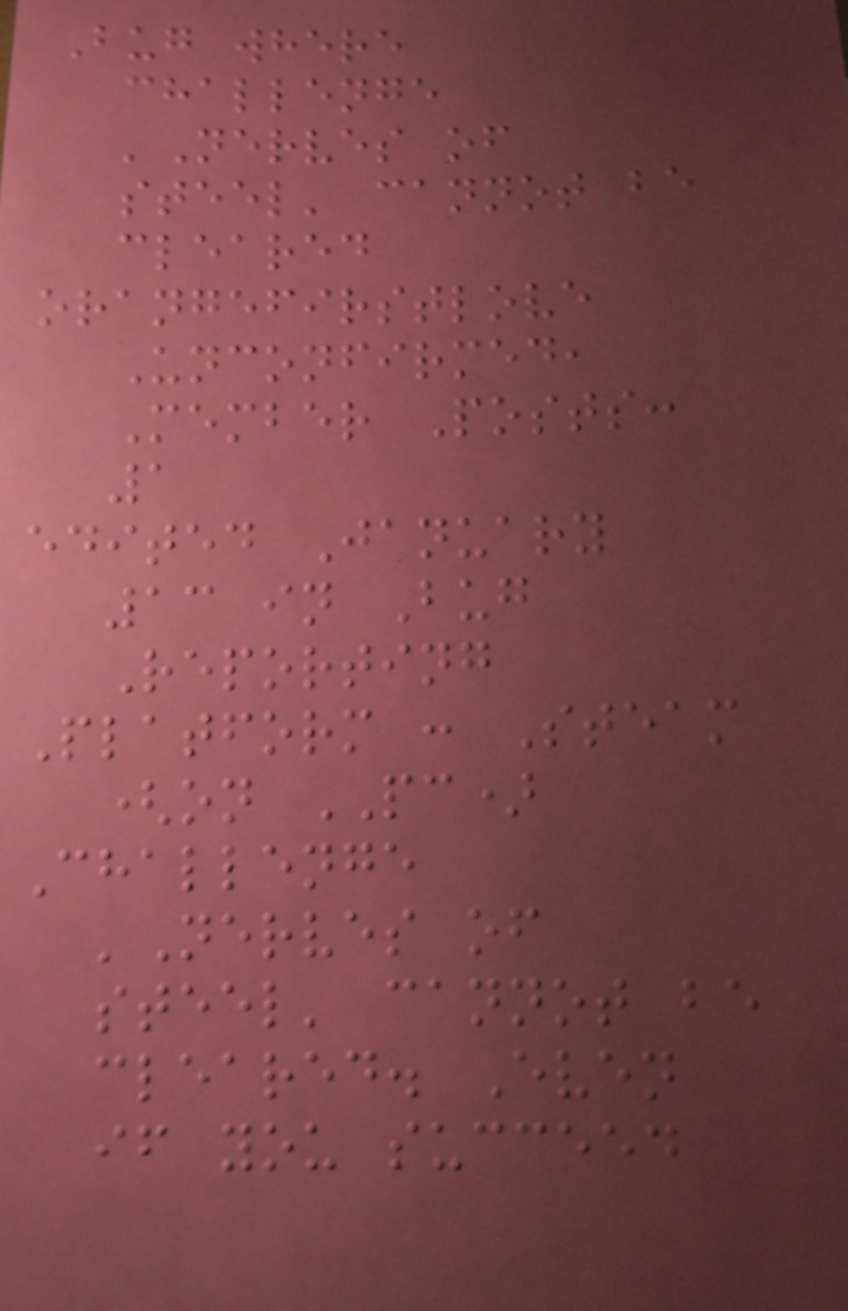Bug where
challenge
'Nerves of
steel' cannot be
cleared
orangefirstlove
Unconfirmed,
Member Posts:
1
edited January
13 in Bug
Reporting
Platform : Steam
(on PC)
Challenge
'Nerves of
steel' cannot be
cleared. Even
if you succeed
